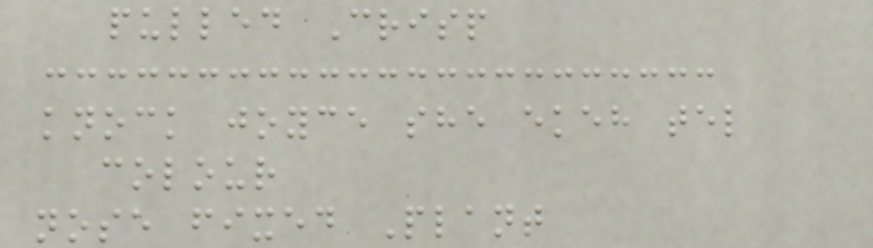pulled Crisp
knock joyce she ekeh tel
colour
nose fixed Plant
